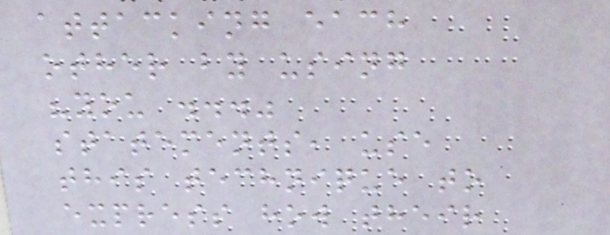attacking each
other by using
"you ..."
statements, use
this technique to
express how their
